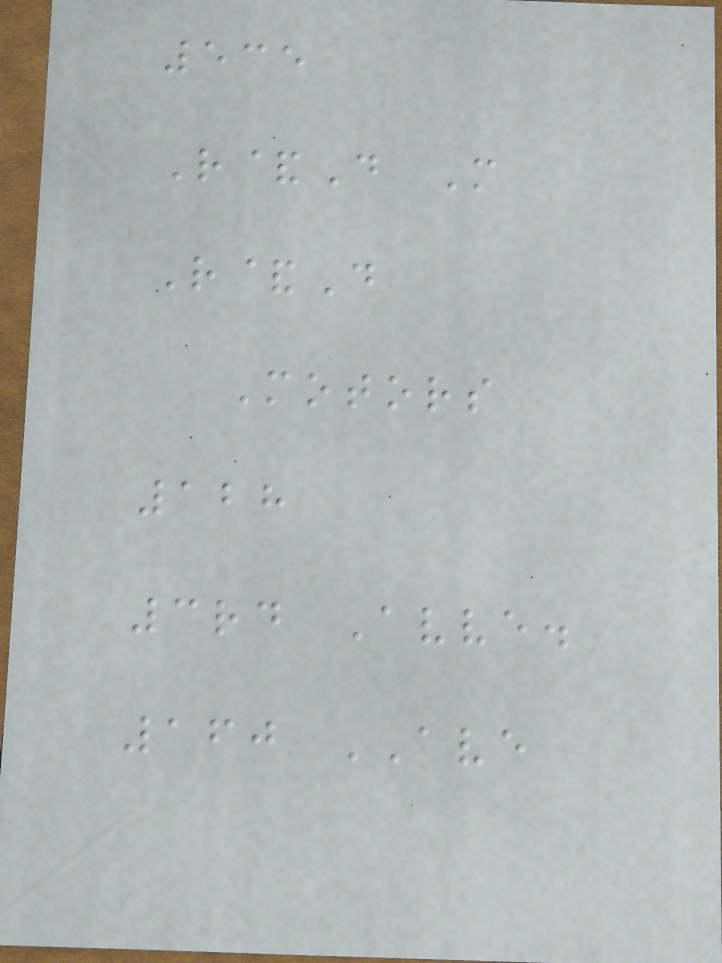535
R&D M
R&D
Motors
128
3rd Avve.
160 AVE
